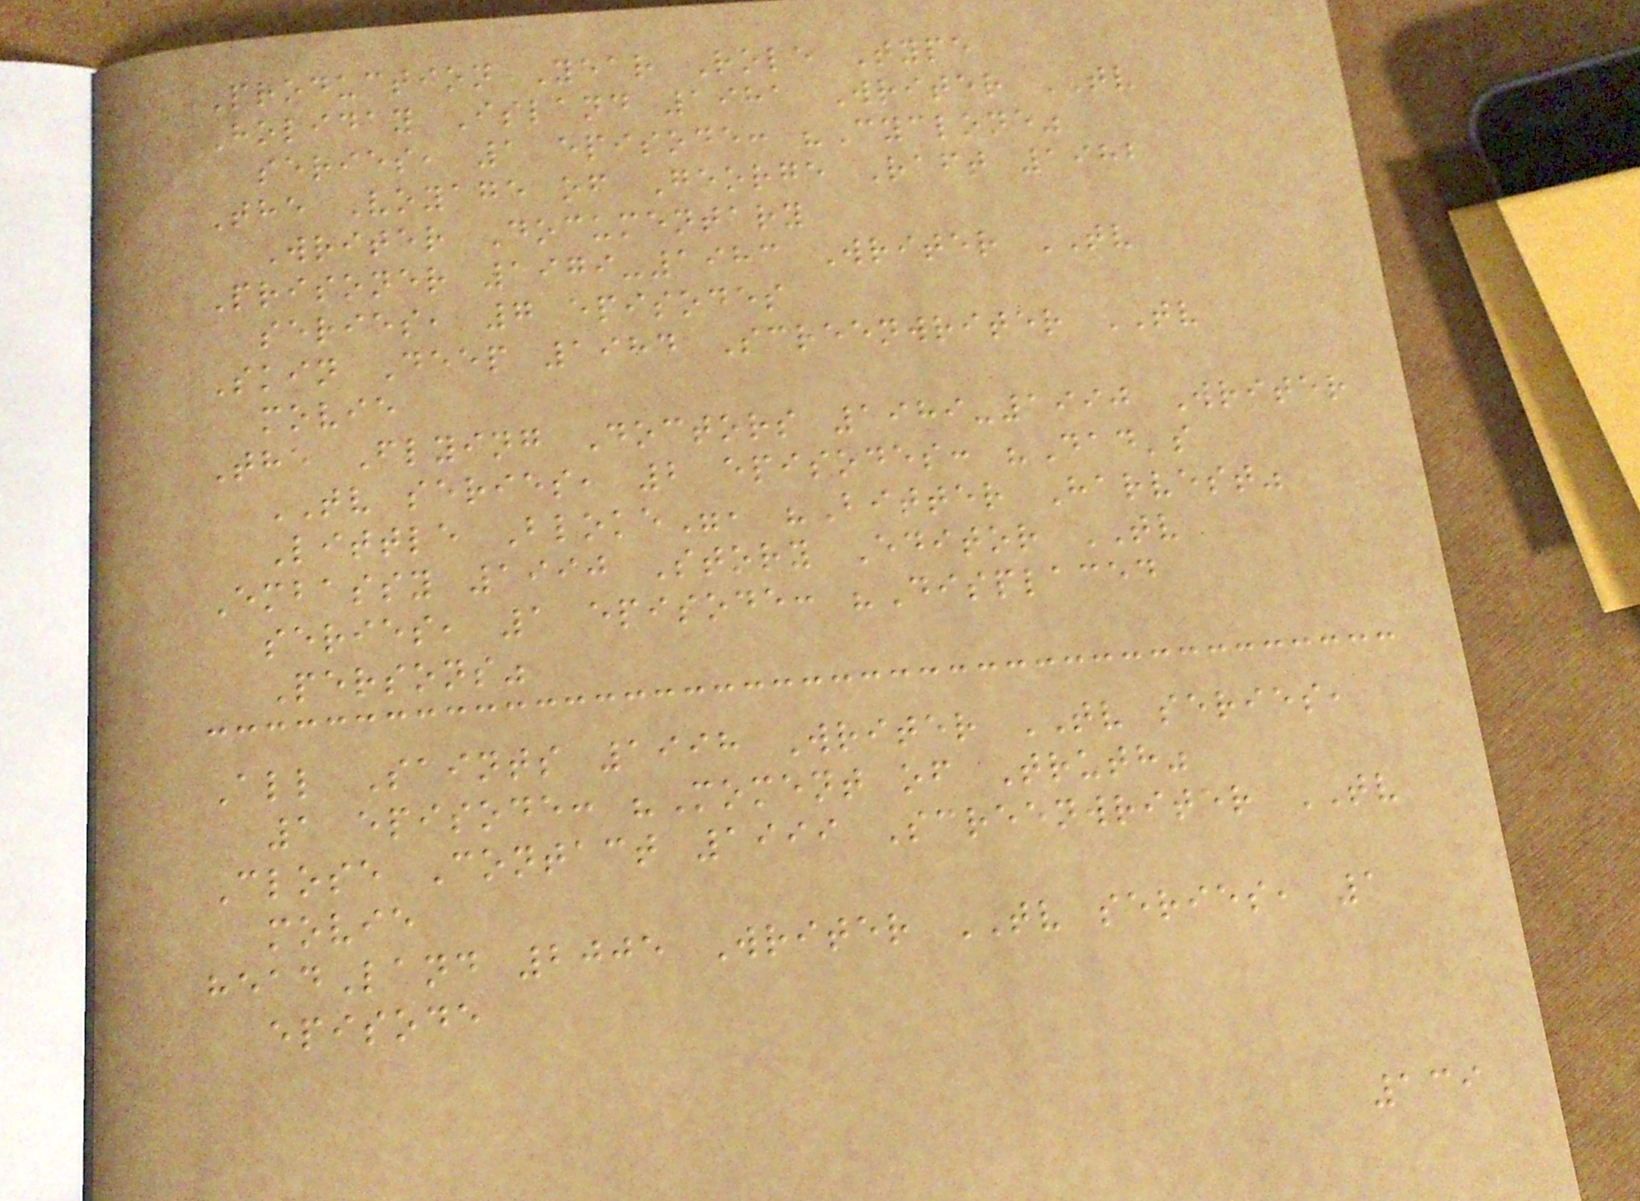Production Year Role Type
Holiday Island 1981 Writer TV
series, 1 episode: "Cyclone"
The Voyage of George Raft 1982
Writer Documentary
Prisoner 1979-1983 Writer TV
series, 7 episodes
Skin Deep 1984 Screenwriter TV
movie
The Flying Doctors 1989-1990 Writer
TV series, 2 episodes: "Dad's
Little Bloke", "Bitter Harvest"
Embassy 1990 Story Editor TV
series, 1 episode: "Displaced
Persons"
All Saints 1998 Writer TV series,
1 episode: "Moment of Truth"
Close Contact 1999 Screenwriter TV
movie
headLand 2005 Writer TV series, 1
episode
139
